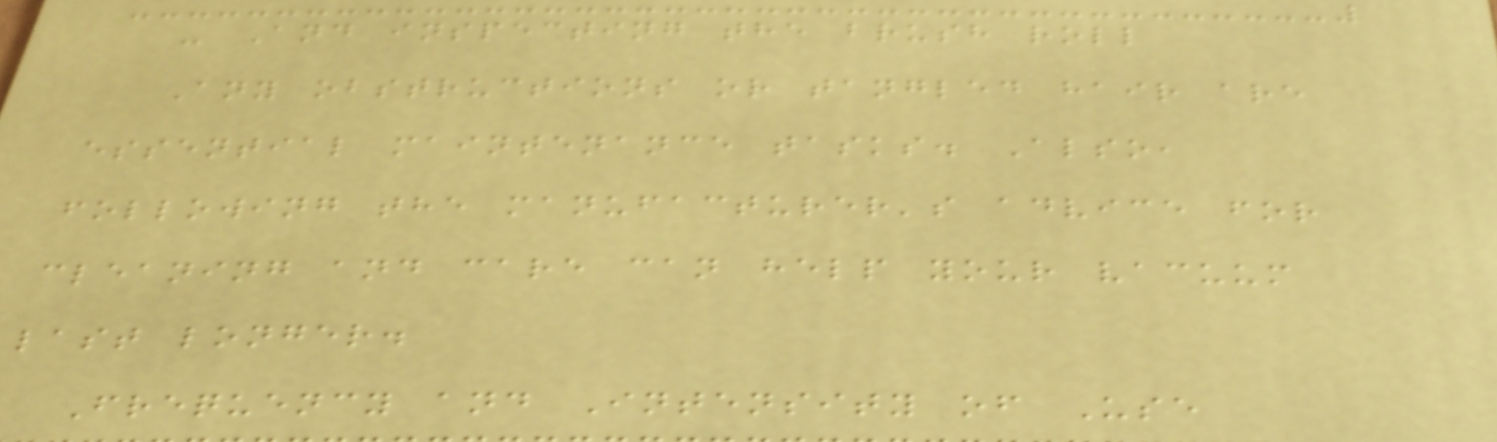- And inspecting the brush roll
Any obstructions or tangled hair are
essential maintenance tasks. Also,
following the manufacturer's advice for
cleaning and care can help your vacuum
last longer.
Frequency and Intensity of Use
